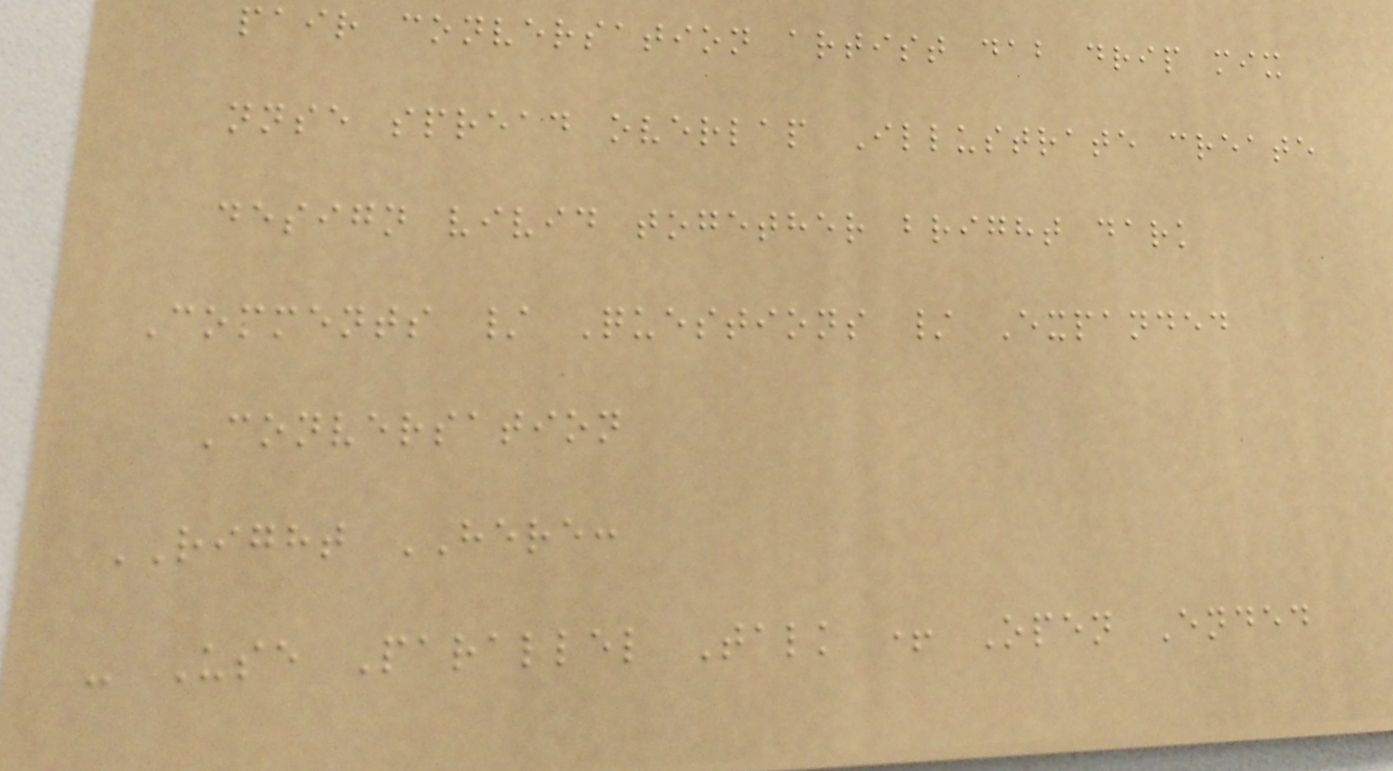pair conversation artist dab drip mix
nnse spread overlap Illustrate create
design vivid together bright dark
Comments / Questions / Expanded
Conversation
RIGHT HERE:
- Use Parallel Talk + Open Ended
